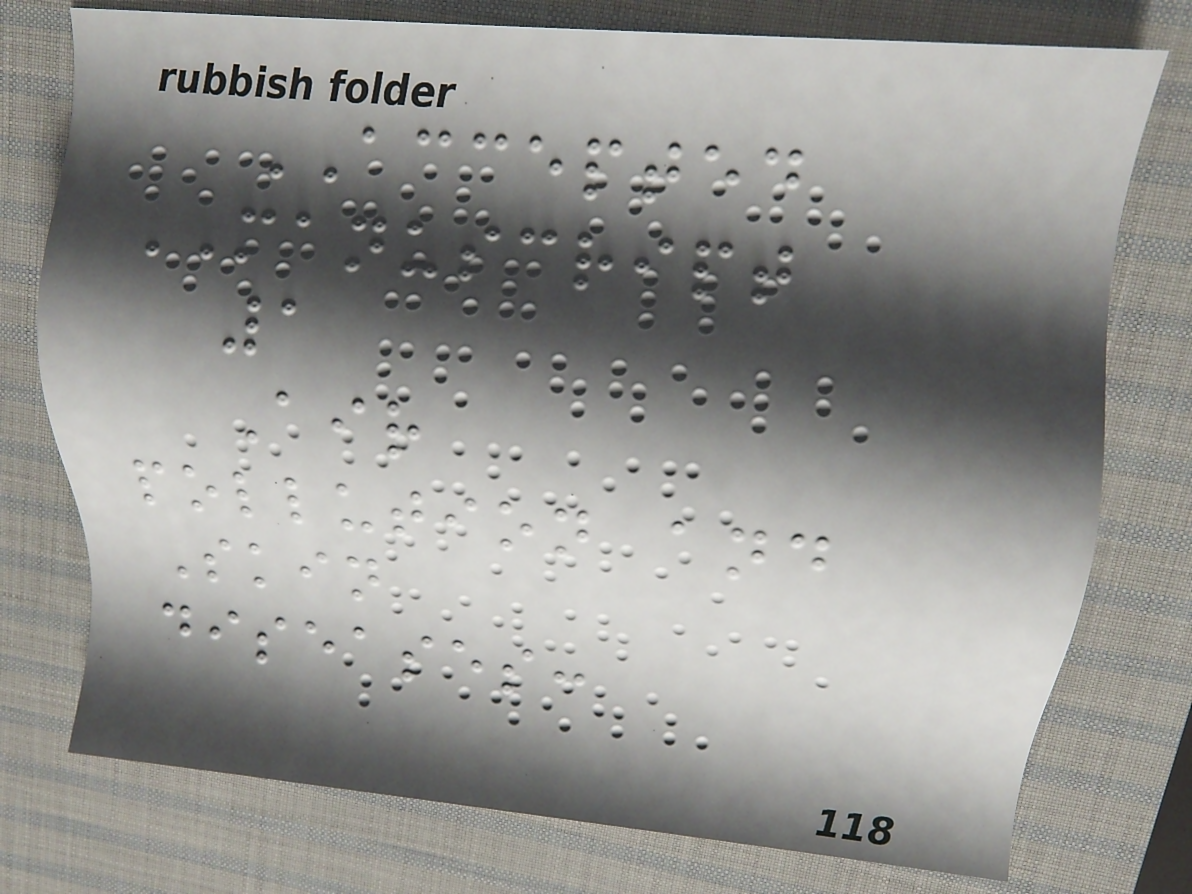ACCEPTED
MANUSCRIPT
1
Air
pollution and
Skin
diseases:
